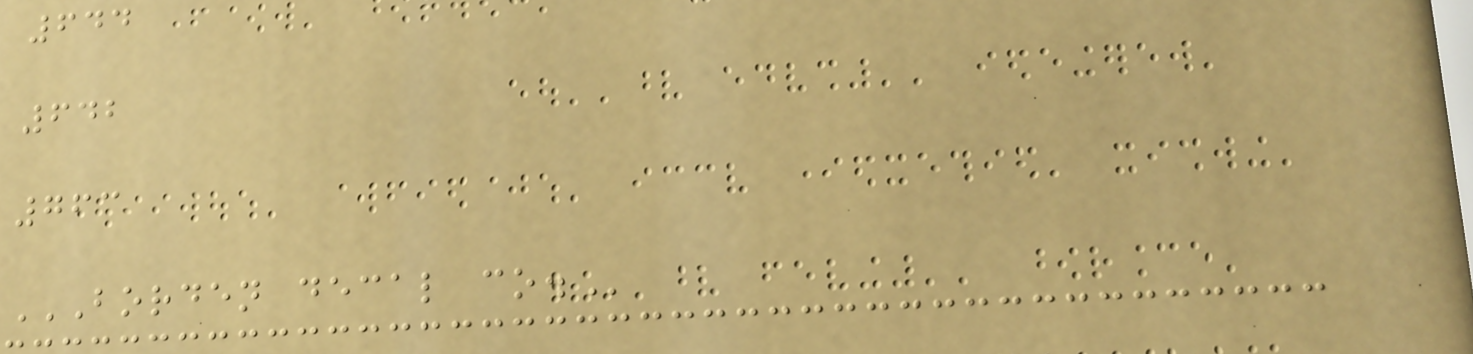644
642
763
BORDEN DECAL CO.
